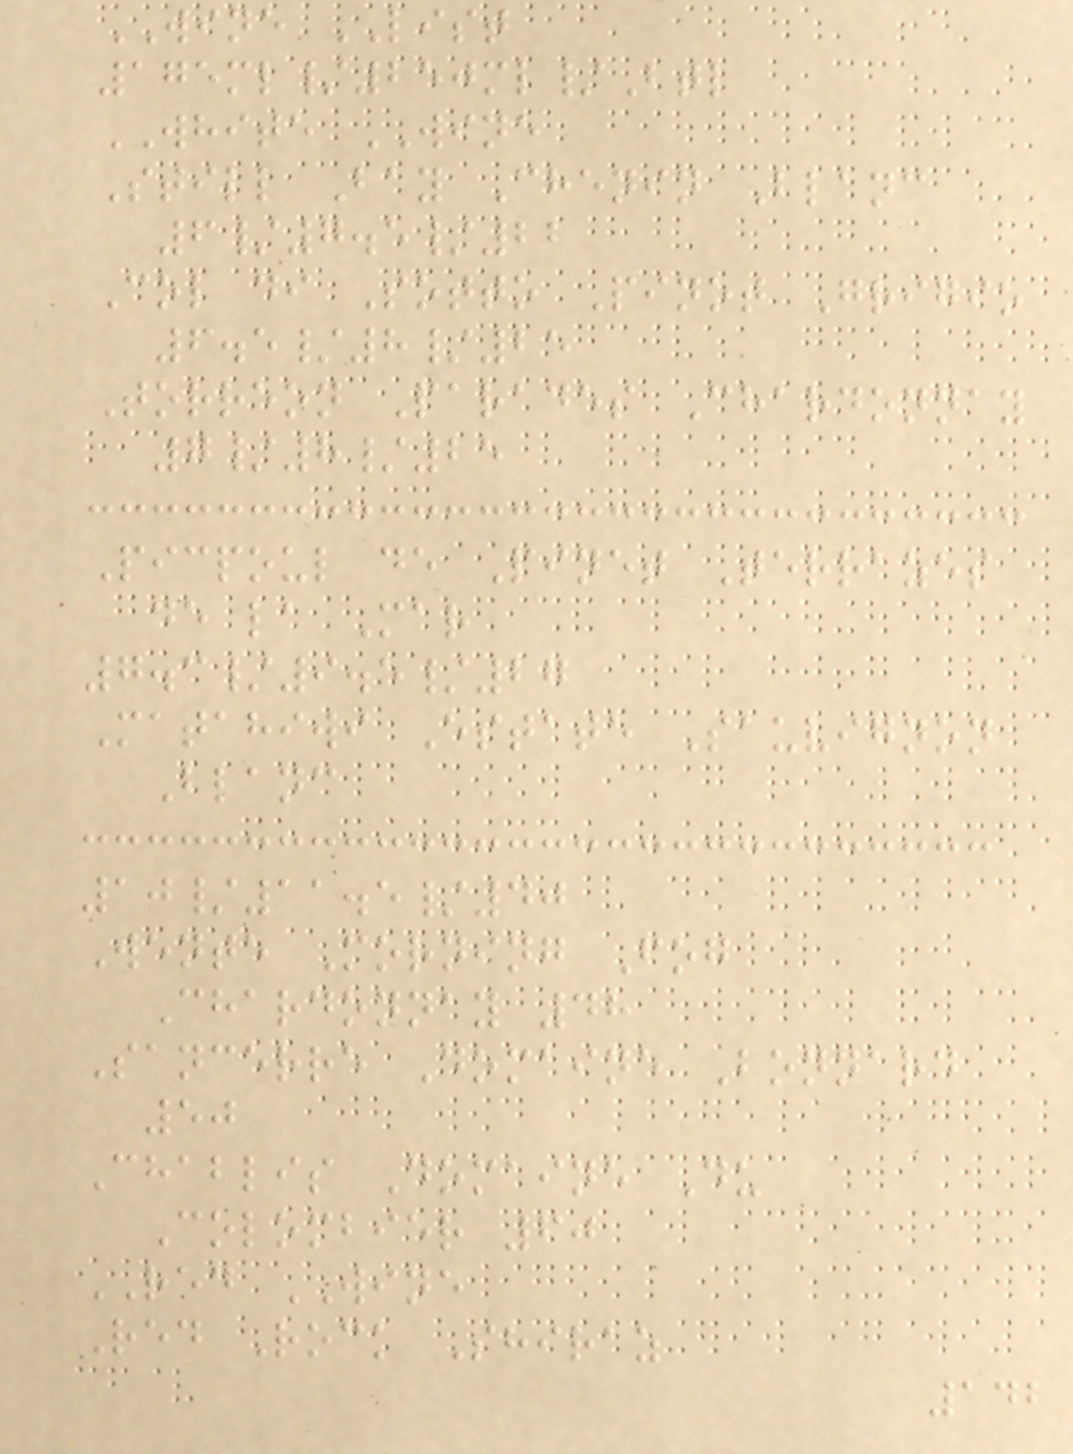WINE LIST
175ml/250ml/Btl
WHITE WINE
Still Bay Chenin Blanc
6/7.5/22
Col di Sotto Pinot Grigio
6.5/8/25
Torreon Parades Chardonnay
7/8/25
Picpoul de Pinet Terrazes
de la Mar
7.3/9.5/27
Matahiwi Estate Sauvignon
Blanc
10/11.5/40
Wente Morning Fog
Chardonnay 48
Sancerre Domaine Bonnard
50
Chablis Domaine Du
Colombier 60
RED WINE
Red Rock Shiraz
142
